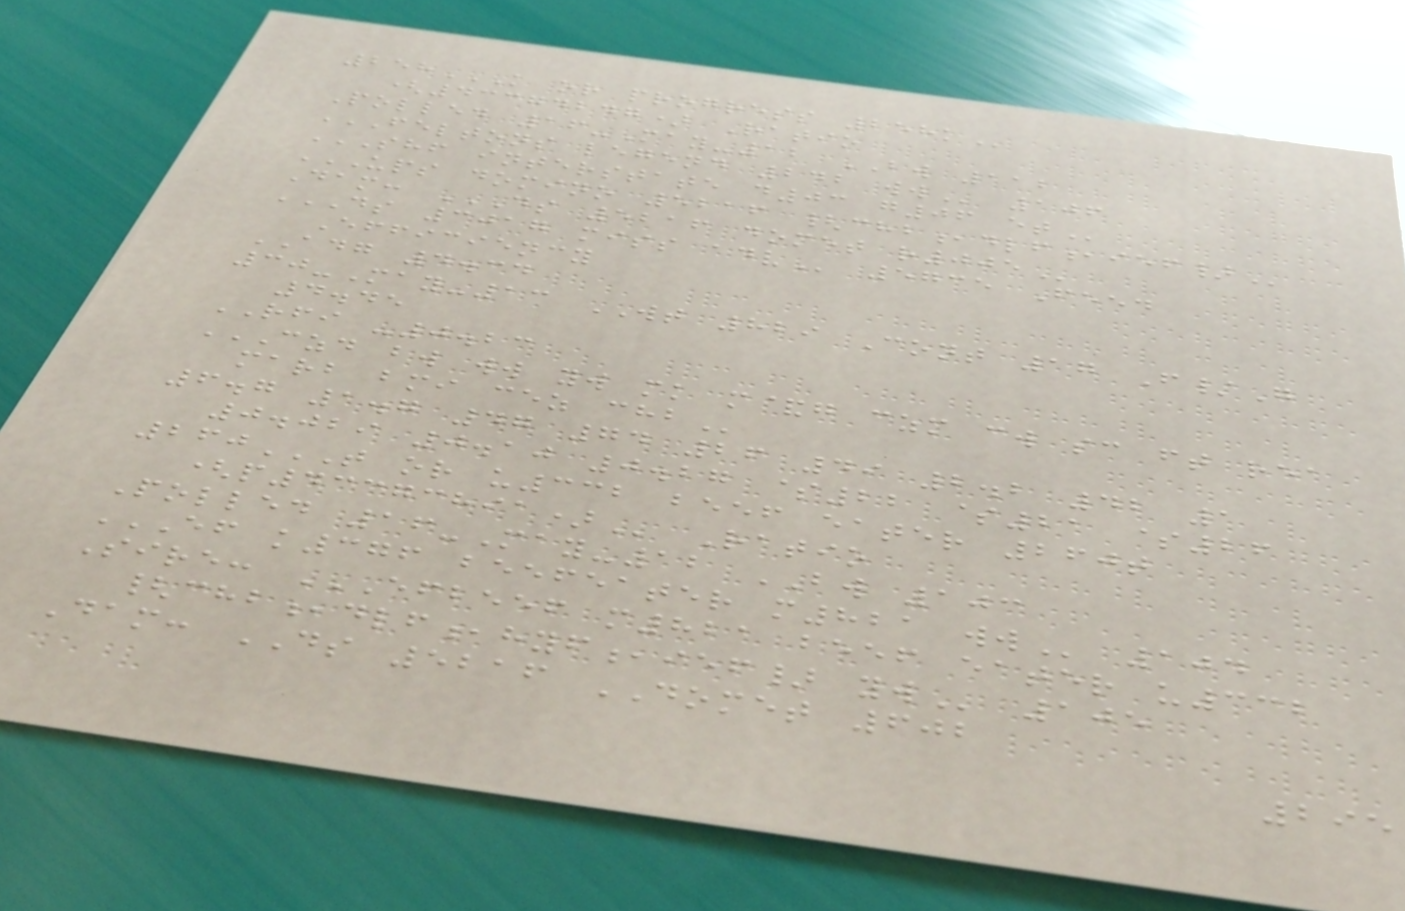258K OR PROGRESS 258K
(43374247) Ratio
Polled 16-May-12 BW 112
FELTONS LEGEND 242 WW 106
SHF INTERSTATE D03 G06 ET
UPS DOMINO 5216 {CHB,DLF,IEF}
Dam: DS 5216 DOMET R005
DS 3017 MISS ADV 5735 Feed
Efficiency
ADG 4.34
30-May-13 WT 829 Cont 17 F/G
4.45
RFI -0.23
CZD BW WW YW MK M&G CZM CW SC FT REA
MARB BMI CEZ CHB
6.7 1.7 47 74 26 49 2.2 42 1
0.029 0.10 0.27 $22 $21 $26
260T OR U332 BEEF EATER 260T
(P43373891) Ratio
Polled 16-May-12 BW 103
EF K376 BEEFEATER M821 WW 104
Sire: EFBEEF M821 BEEF EATER U332
{CHB,DLF,HYF,IEF} YW 105
Dam: DS 5216 DOMET 602
295
